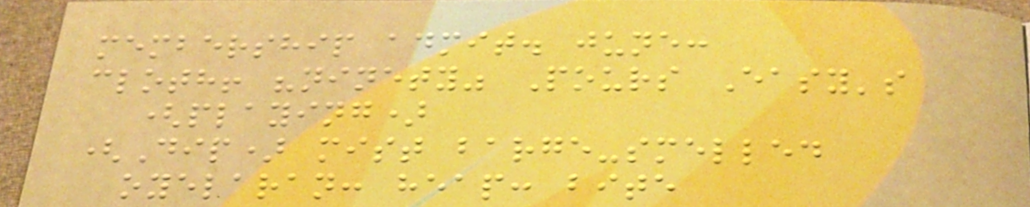membership admit. june:
cloth! "ninety" Pours Easy's
(playing)
(Dip) mist barge-smelled
oyelaran: heap: bite
